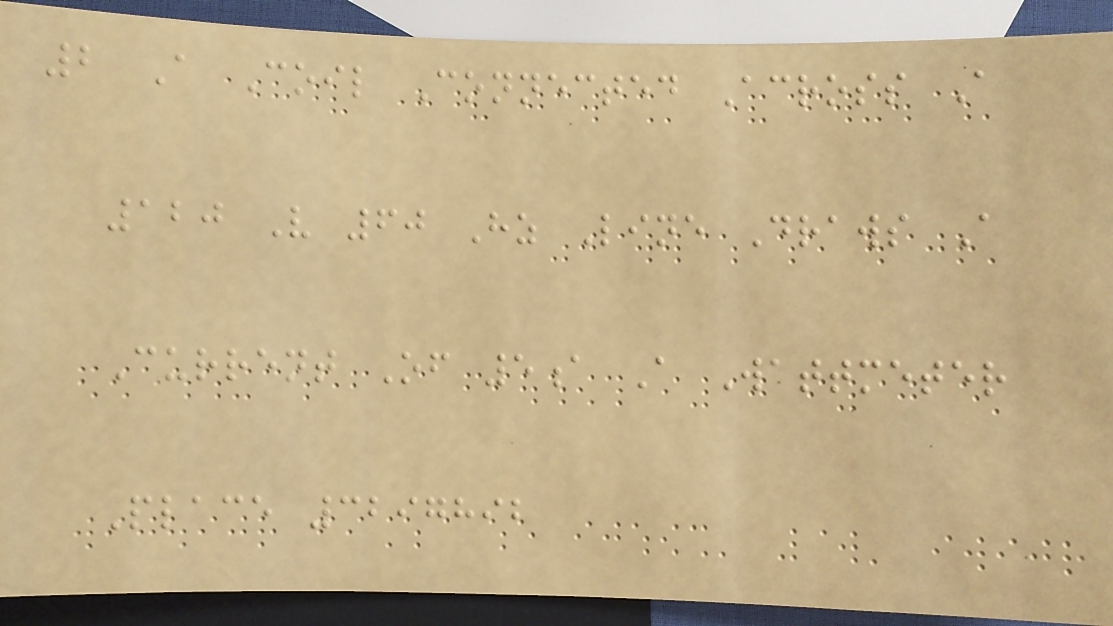2 A Coil Connected Across A
120 V 60 Hz Line Draws A
Current Of 5a A Wattmeter
Place 3297892
